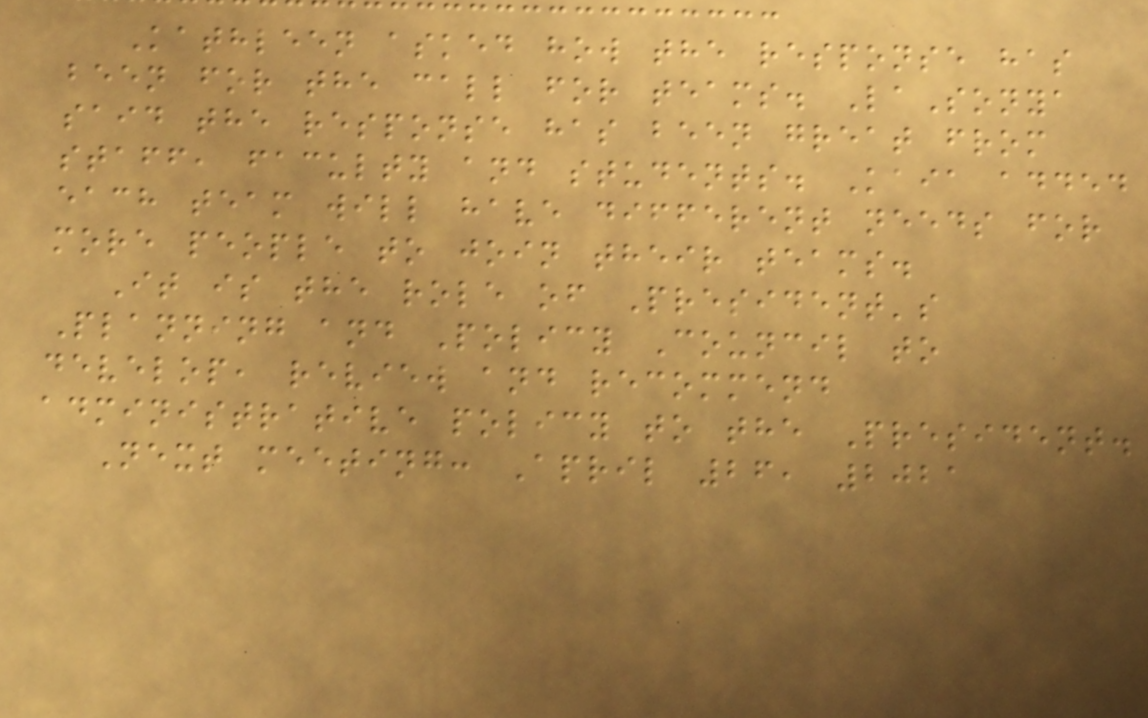Kathleen asked how the response has
been for the call for teams. LaSonya
said the response has been great from
staff, faculty and students. Kaia added
each team will have different needs for
more people to join their teams.
It is the role of President's
Planning and Policy Council to
develop, review and recommend
administrative policy to the President.
Next meeting: April 26, 2021
